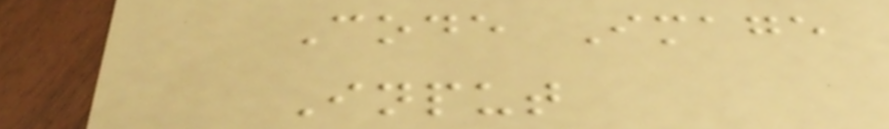Code Image
Input
